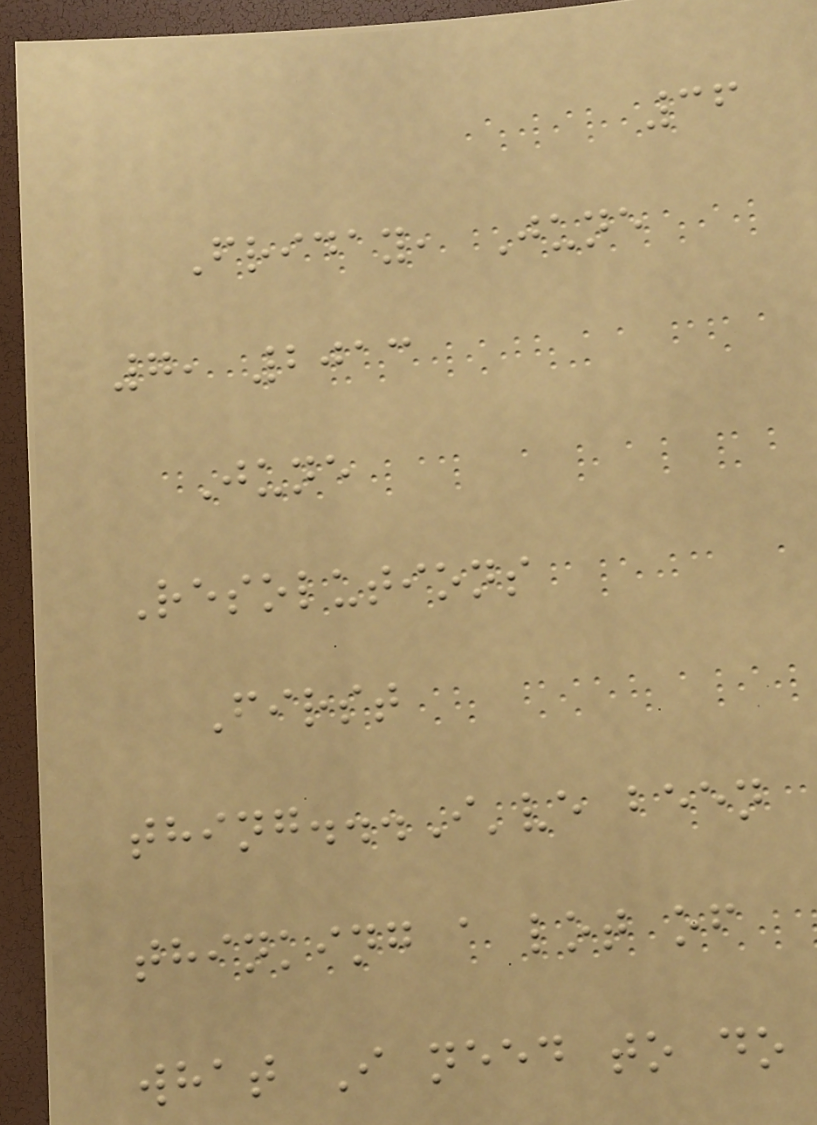36
Friday, June
7, 2013
June
Resolutions
First
thing...I've been
thinking a lot of
what I need to do
